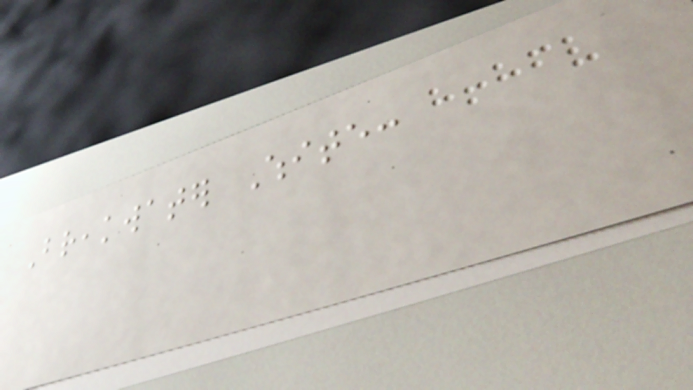Breakwater White:
